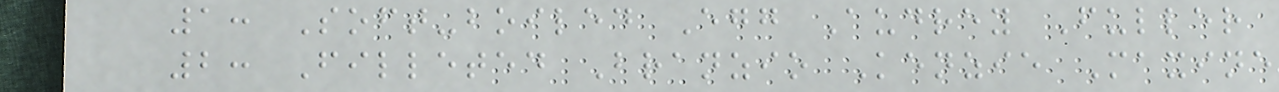1: Soft-boiled Egg Audrey Fuller
2: Filleted Branzio Kenzie Maxine
